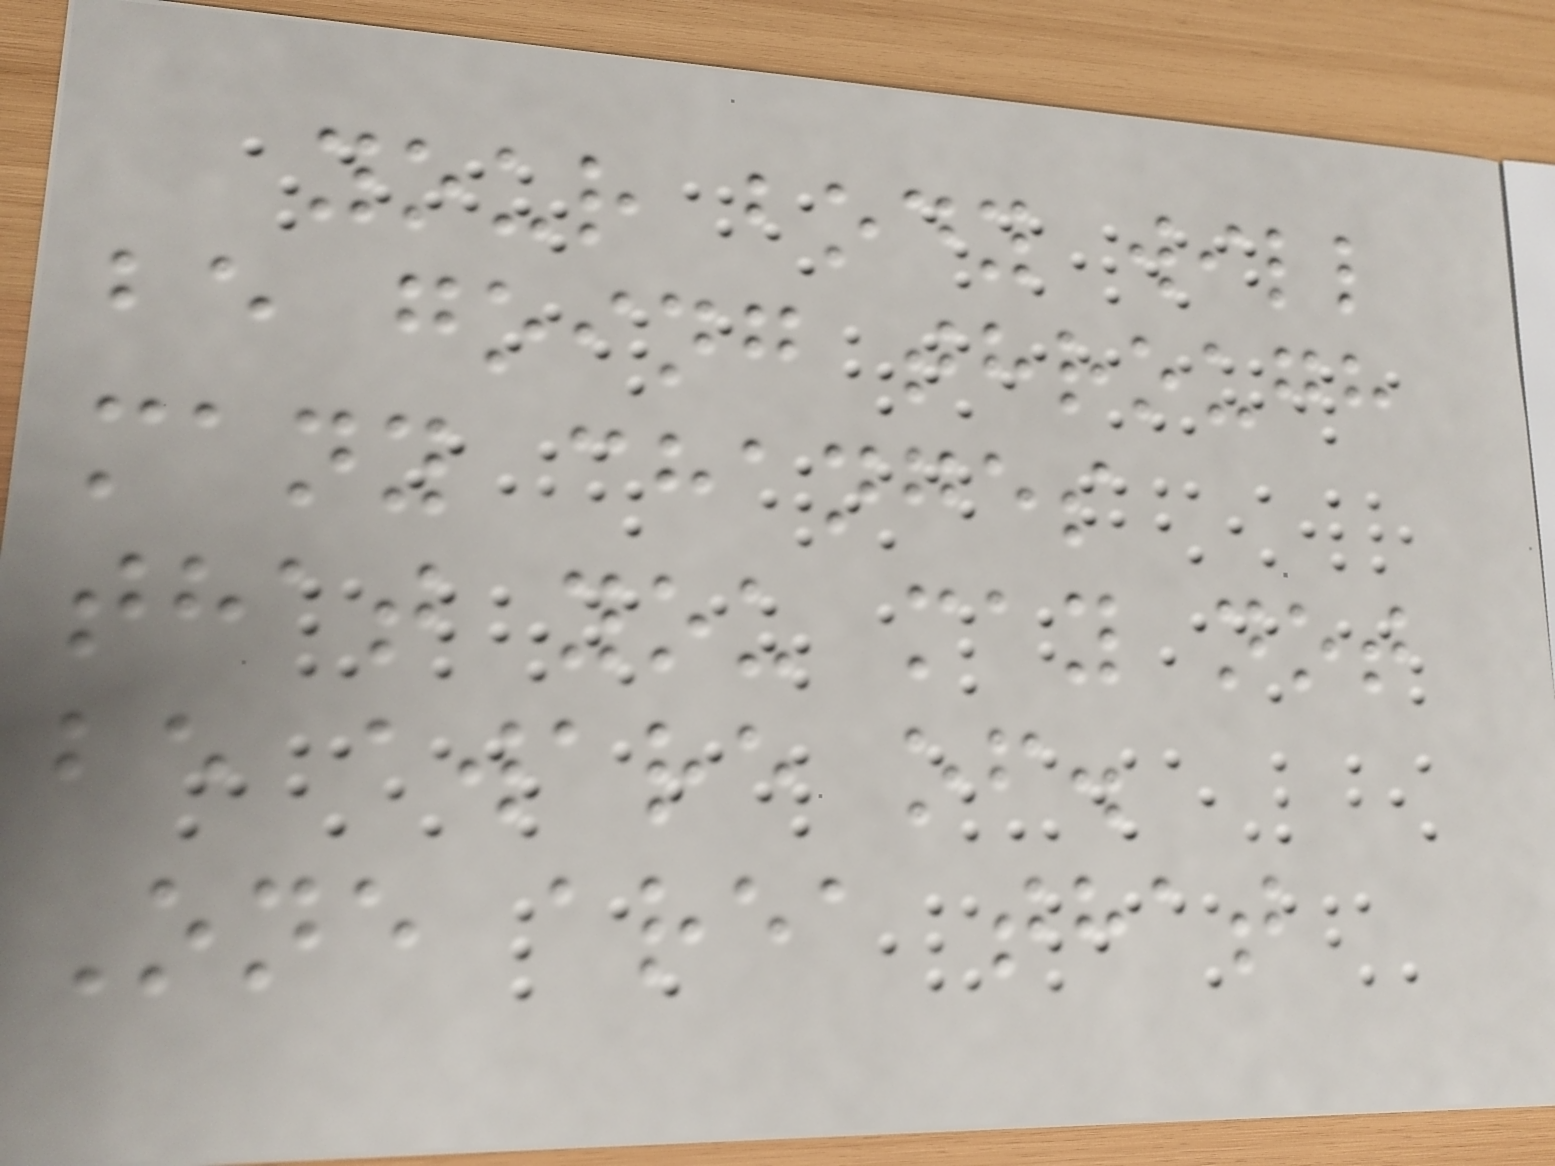your body will
be going through
many changes
that you may not
be aware of.
One area that
